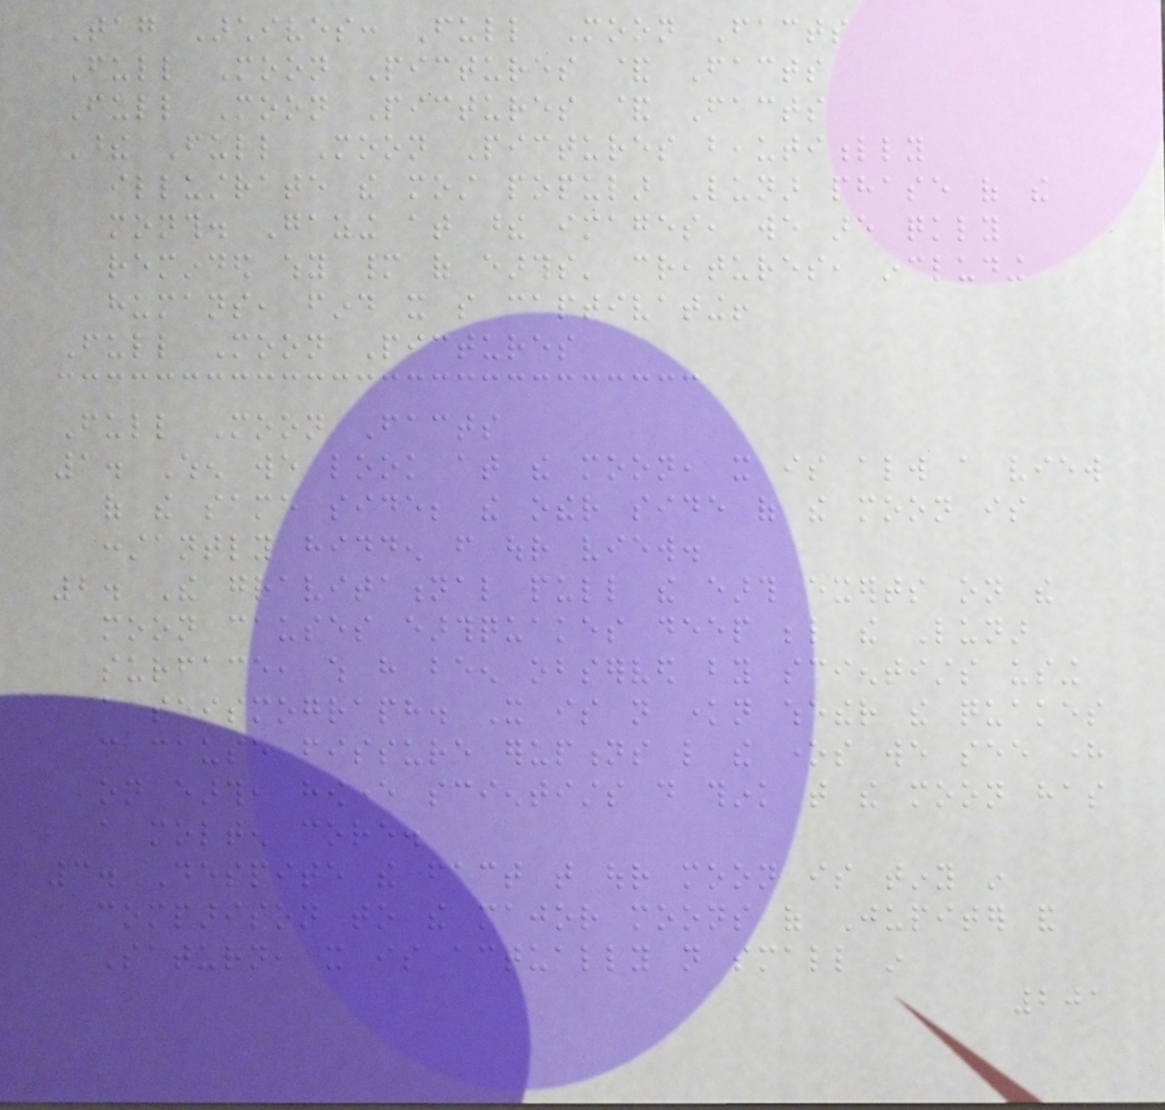Tag Archives: Full Moon Facts
Full Moon Pictures & Facts
Full Moon Pictures & Facts
These Full Moon Pictures beautifully
illustrate the most popular Lunar phase of the
month. Gazing at these images, we are quickly
reminded why many of earths' creatures, including
humans, find it so captivating!
Full Moon Pictures
Full Moon Facts
1. When we look at the moon, it is always a view
of the same side; the other side of the moon is
constantly hidden from our view.
2. The gravitational pull the earth exerts on the
moon causes earthquakes deep below the Lunar
surface, which have been observed by scientists using
a seismograph. It is not known whether the quakes
can cause fissure eruptions like the ones we see here
on earth, however scientists do think that the moon has
a molten core.
3. Despite the fact that our moon is tiny in
comparison to the major moons of Jupiter and
Saturn, it is actually not small in
201
